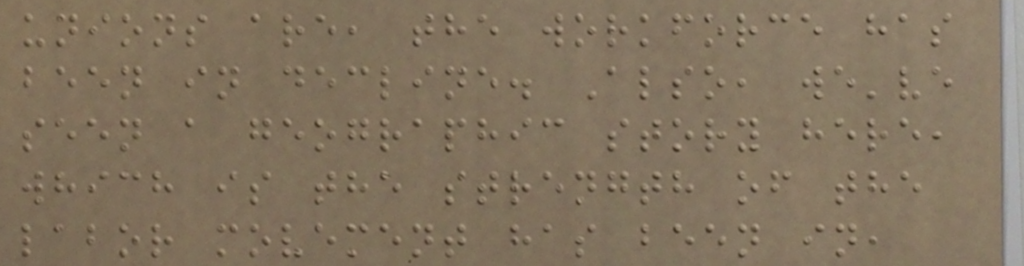unions are, the workforce has
been in decline. Also, we've
seen a geographic story here,
which is the strength of the
labor movement has been in,
